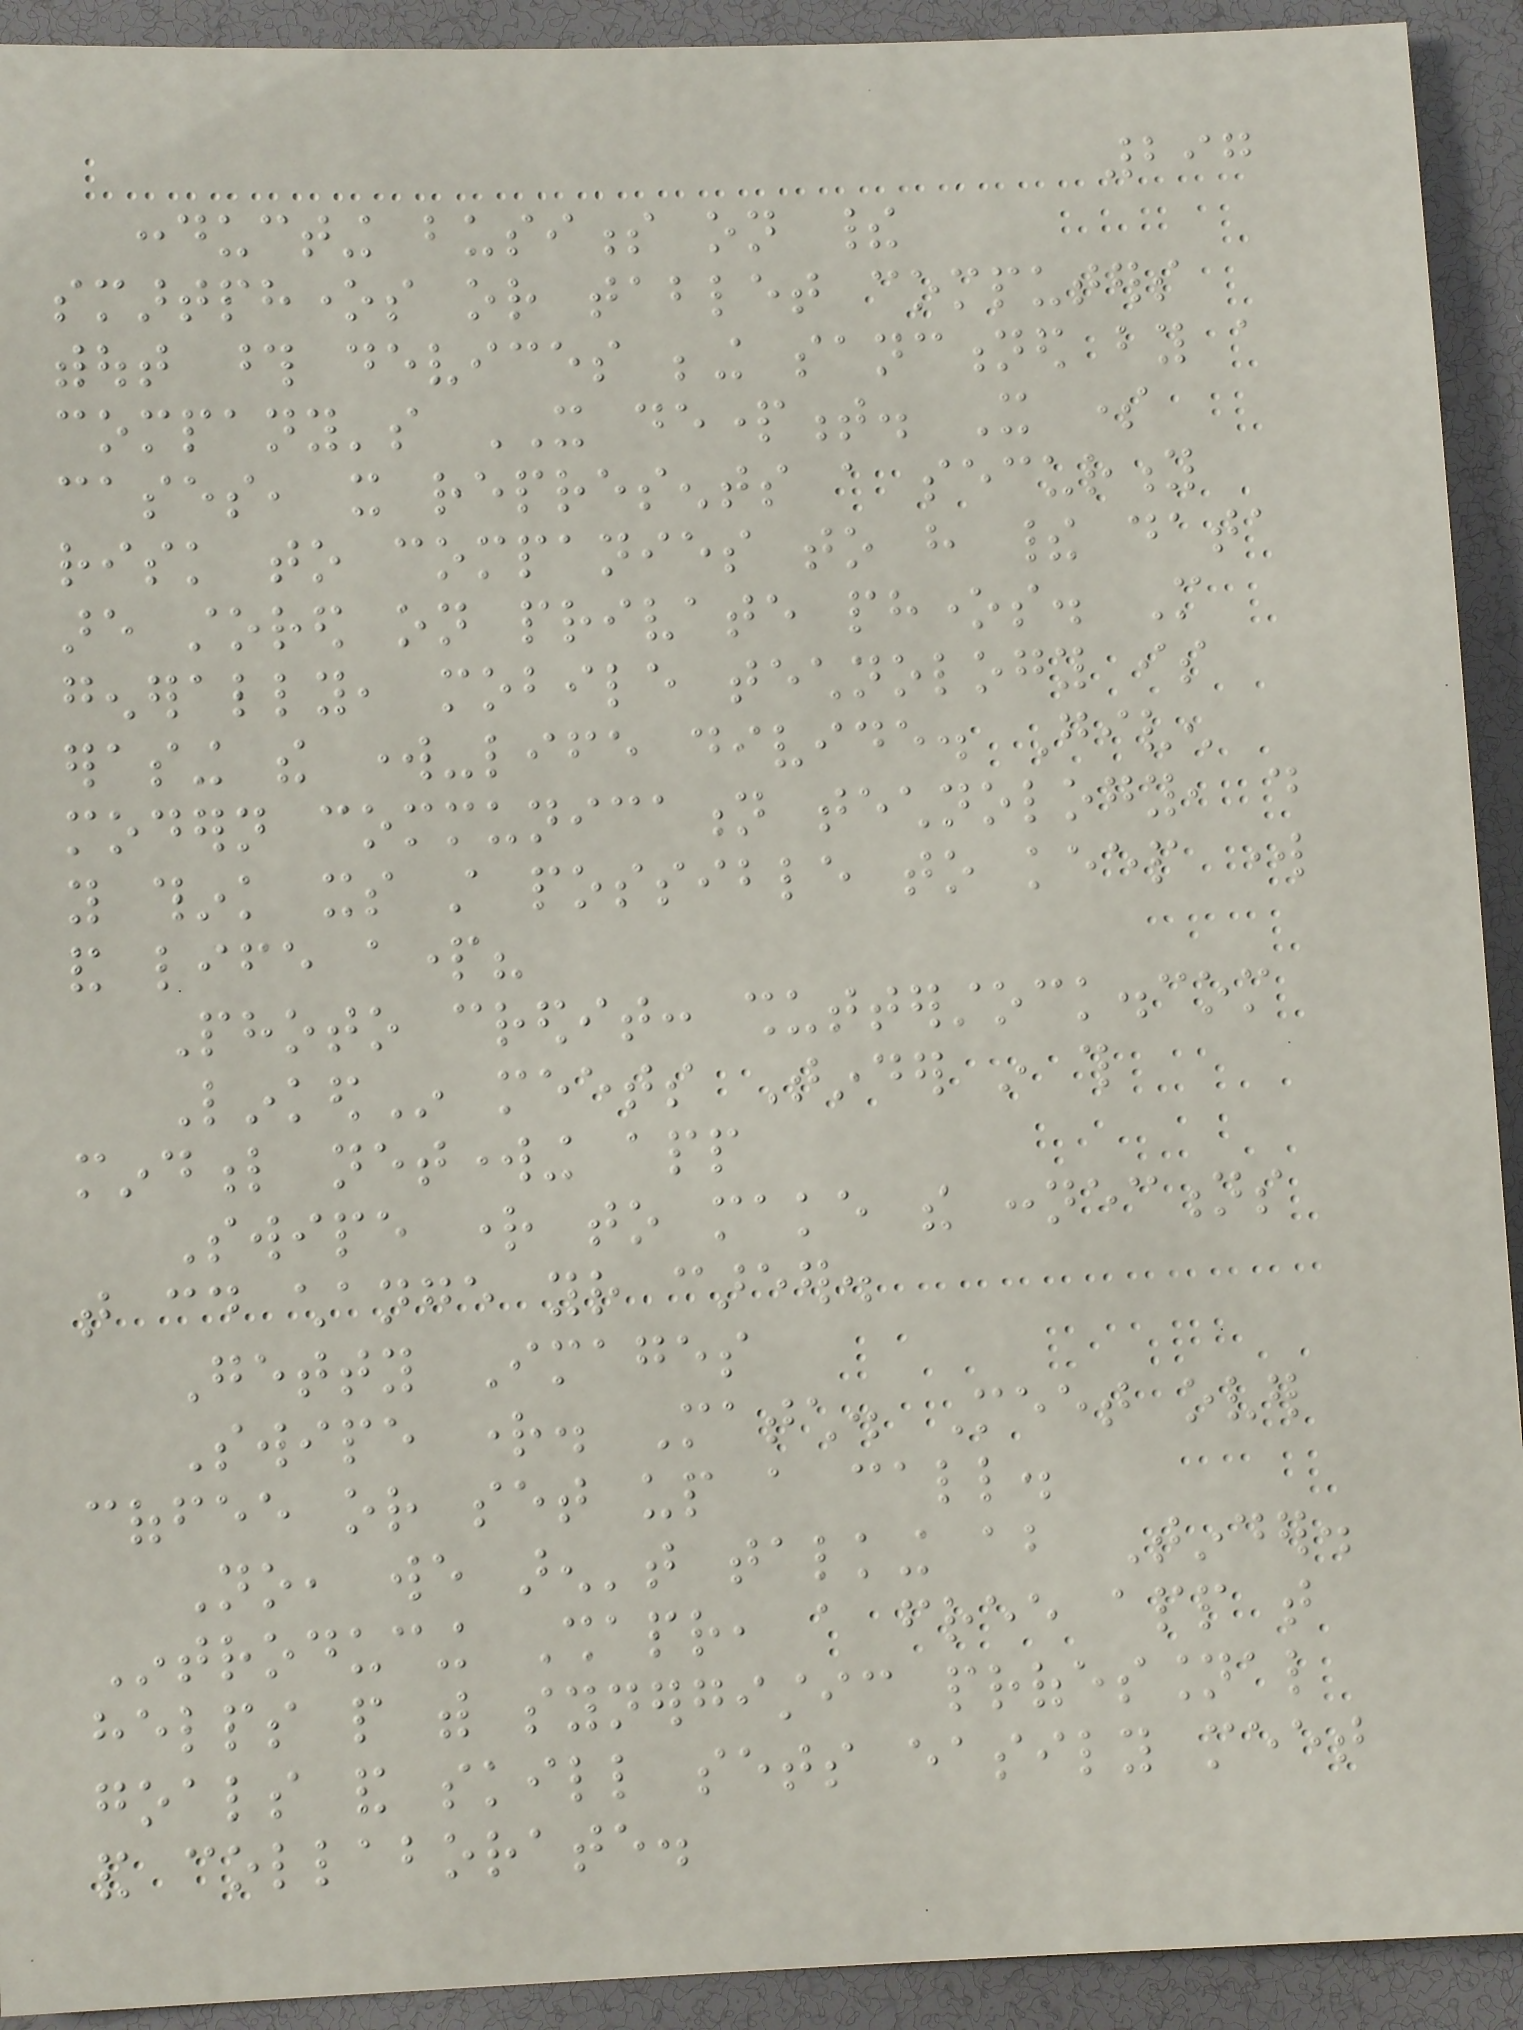297
conducting business on their
smartphones or tablet computers
without those devices being sanctioned by a
company's IT department. It some
cases, it represents a security
risk to companies to have their data
are stored on private phones. More
generally, mobile technology is
erasing the work-life divide. Given
modern communication technology, do
you think its still possible to keep work
and life apart?
Photo credit: shutterstock.com
LinkedIn meets Tinder in this
mindful networking app
Swipe right to make the connections
that could change your career.
Getty Images
Swipe right. Match. Meet over
coffee or set up a call.
No, we aren't talking about Tinder.
Introducing Shapr, a free app that
helps people with synergistic professional
goals and skill sets easily meet
and collaborate.
